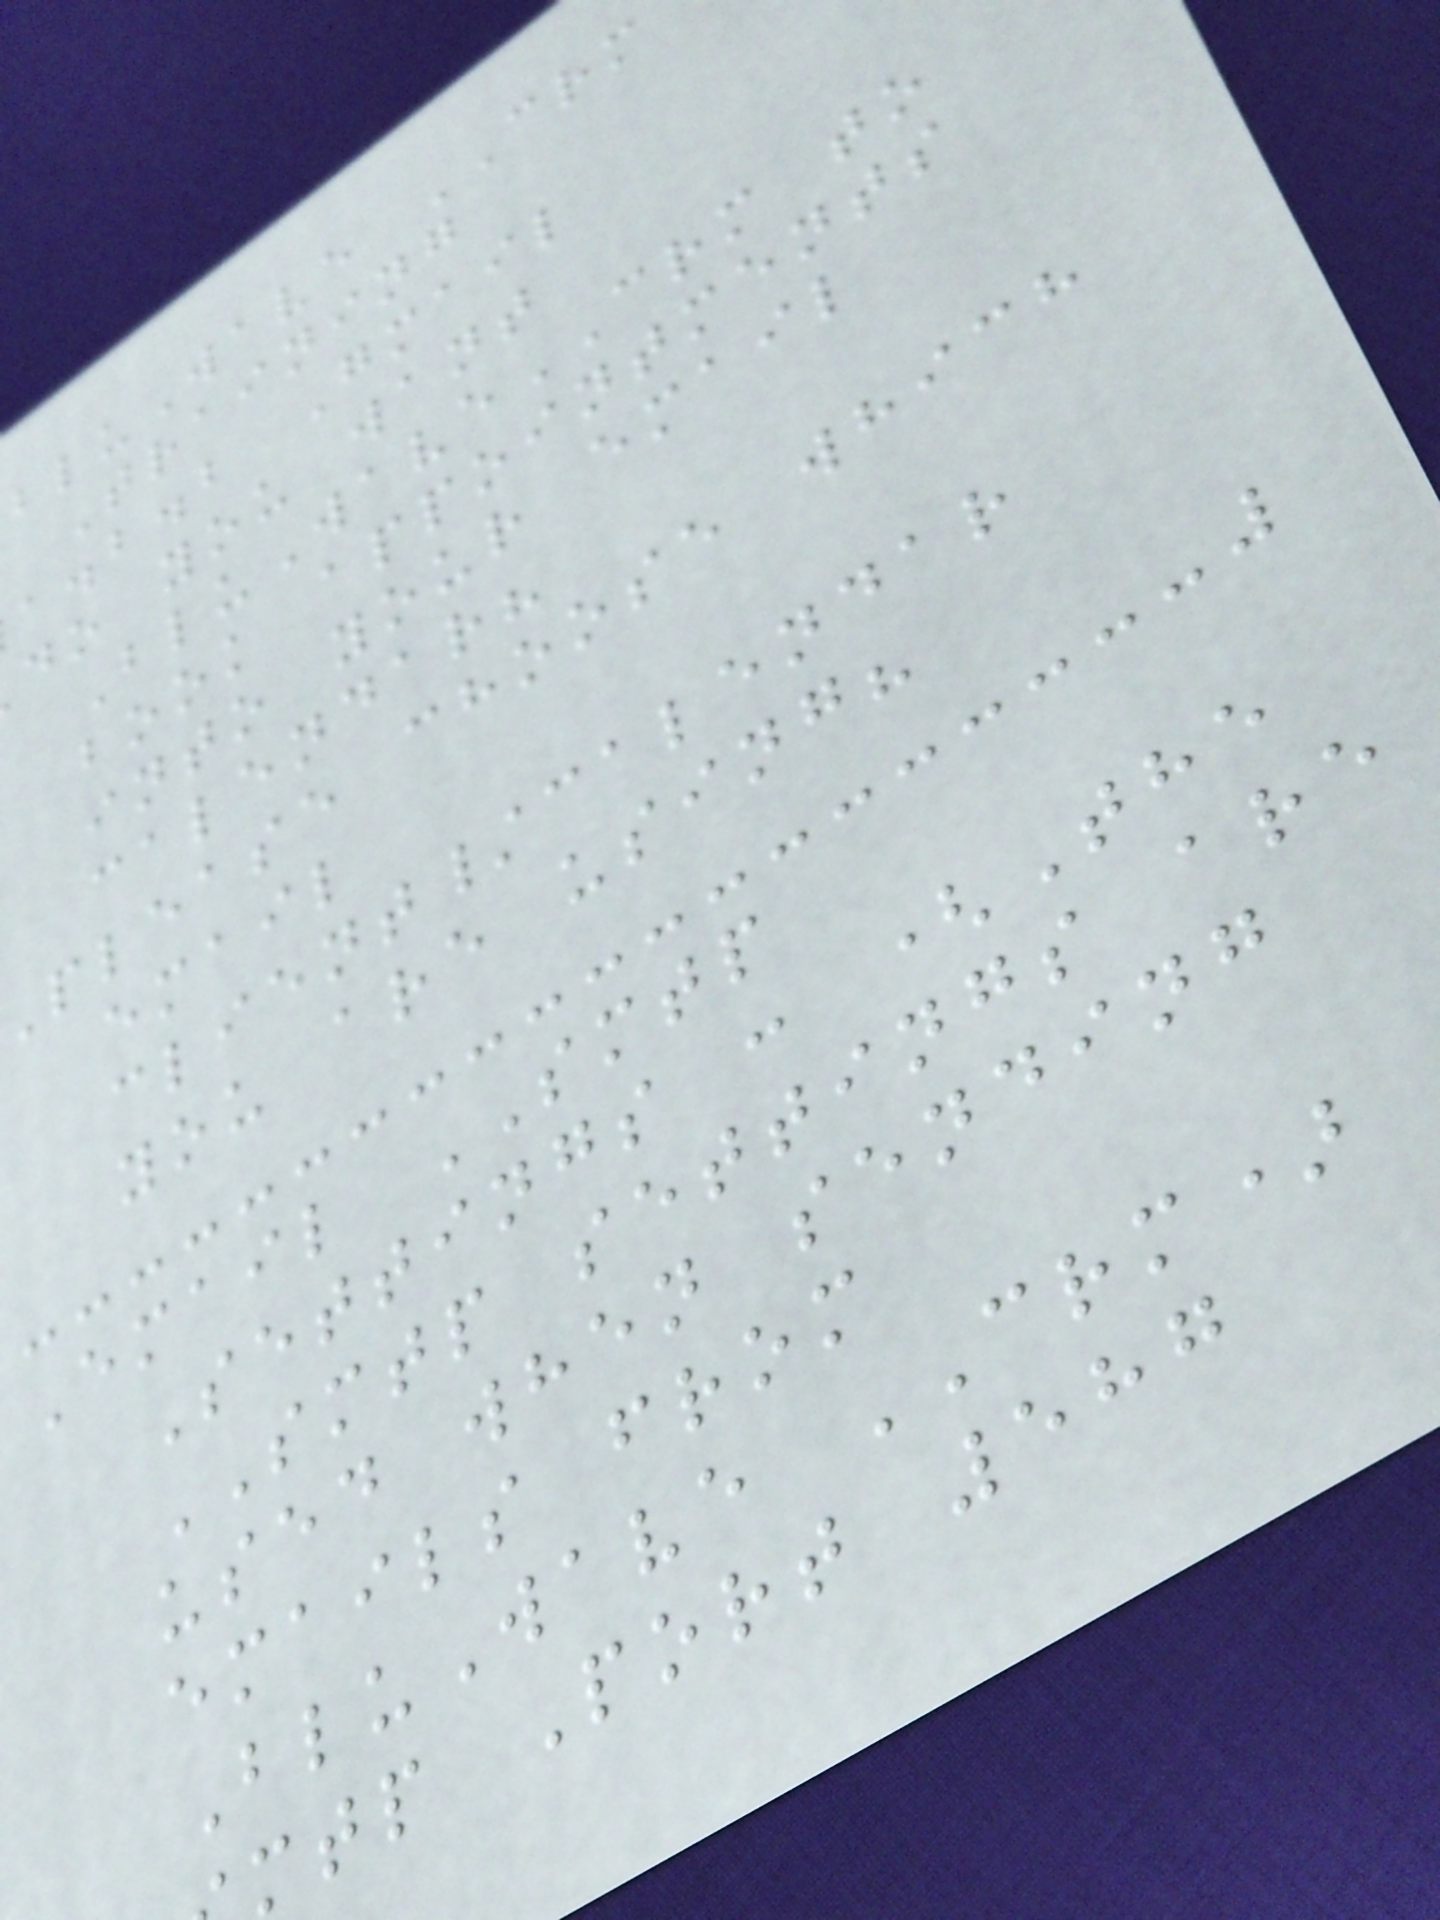luWave CRM
Training
a.b.b Gmail
do you want
BluWaveCRM to
book appointments
into your email
calendar?
please choose which
email
client/calendar
you are using?
Email SMTP
Settings : (The
SMTP settings are
used when sending
emails from
BluWave CRM)
mtp Port 587
